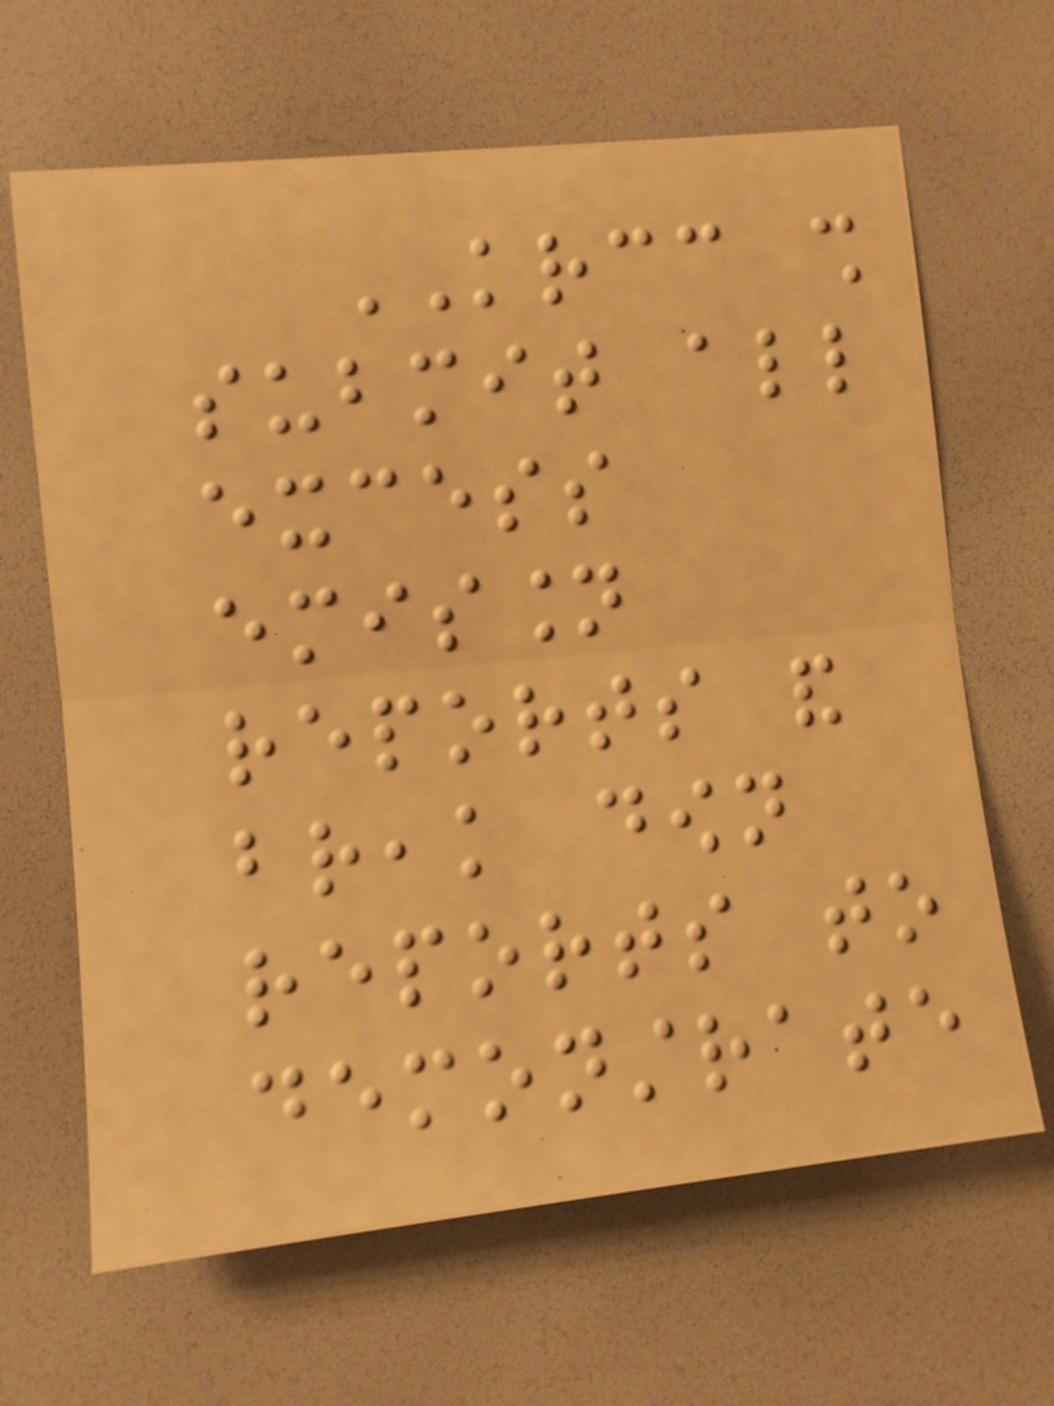KRCC shall
submit all
excess
emission
reports and
break down
reports to
demonstrate
